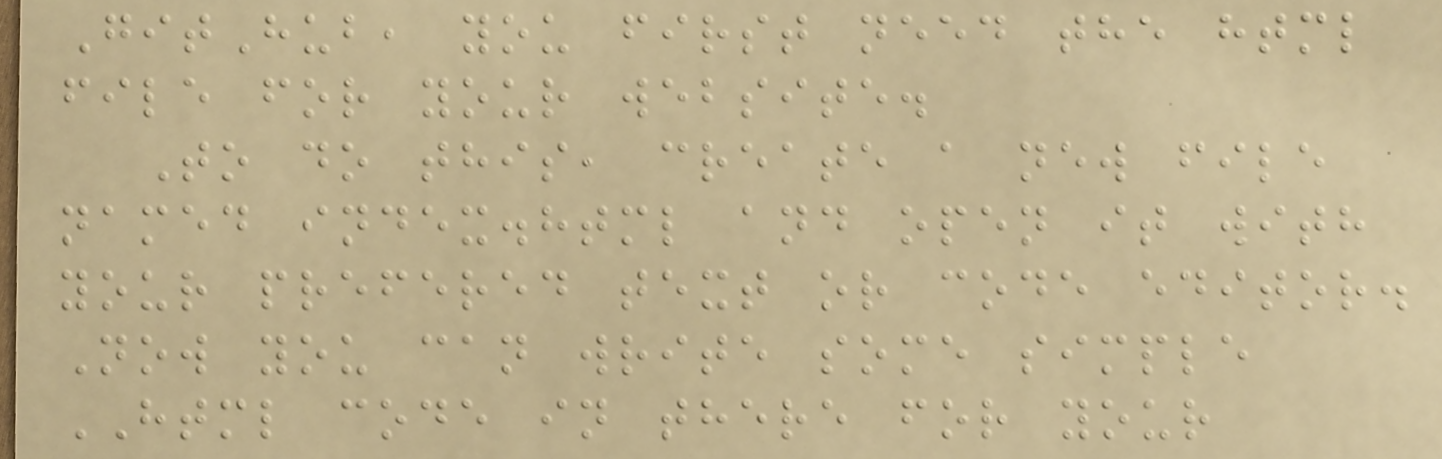GitHub, you first need the html
file for your website.
To do this, create a new file
named index.html and open it with
your prefered text or code editor.
Now you can write some simple
HTML code in there for your
